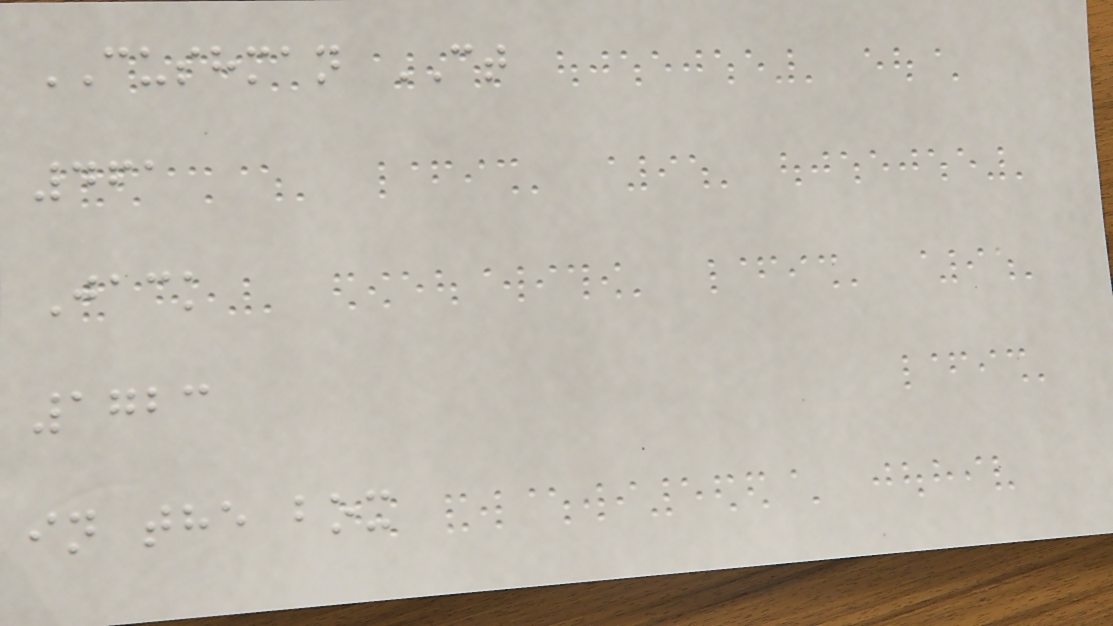CUSHMAN CT
461
Jack
1723
in the box
